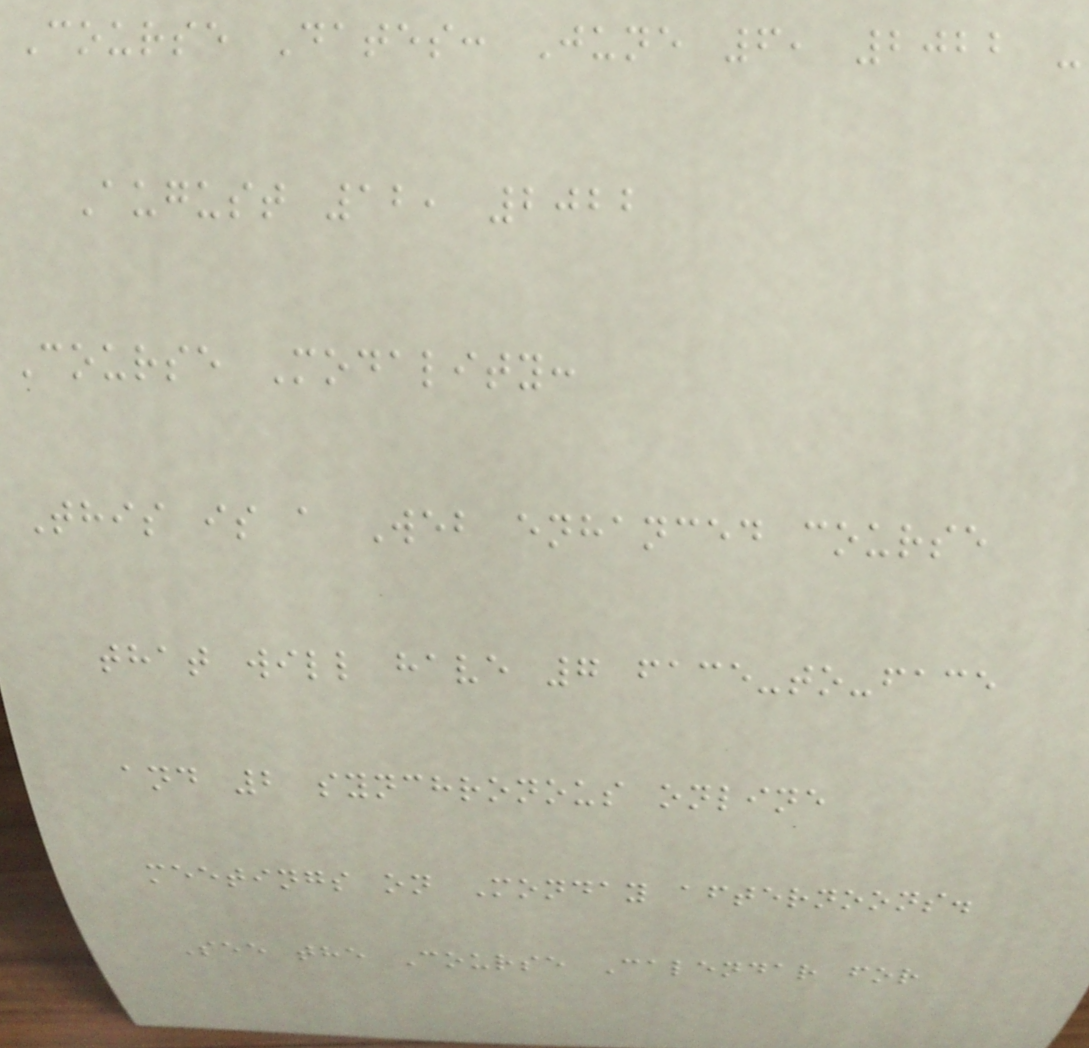Course Dates: June 6, 2022 -
August 12, 2022
Course Modality:
This is a Web enhanced course
that will have 7 face-to-face
and 2 synchronous online
meetings on Monday afternoons.
See the Course Calendar for
